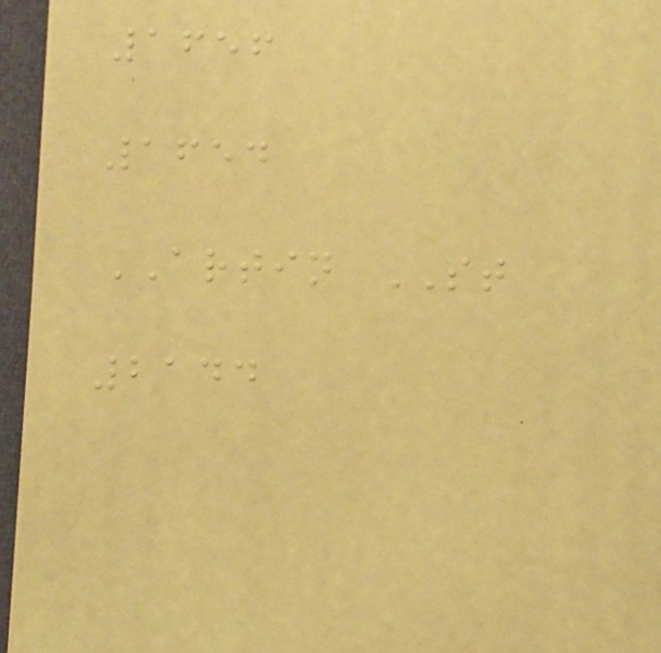1656
1654
ARTIN ST
2144
